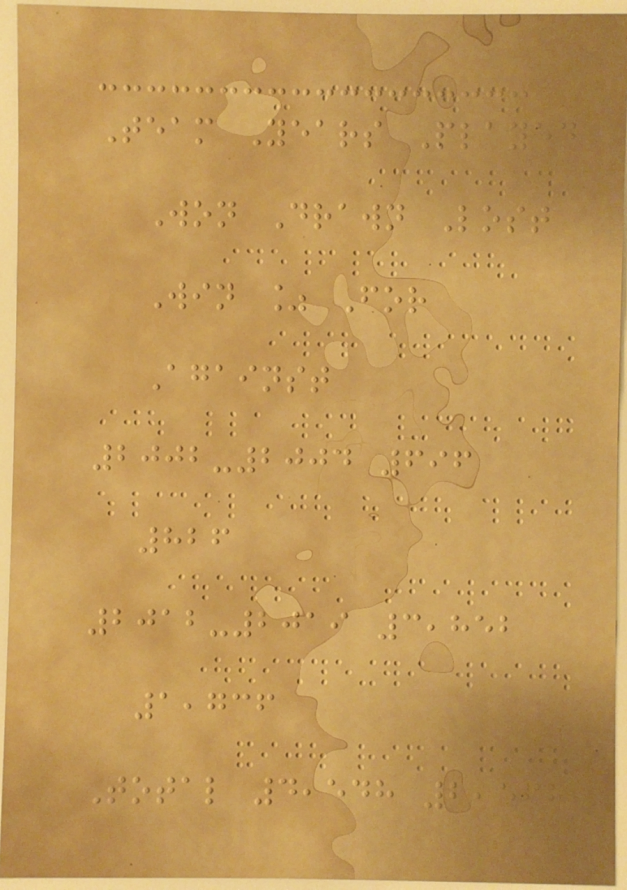Team Years Played
Won Drawn Lost
Win % For
Against
2002-2004 696
826
2012-2019 3,852
1,736
Total 4,548 2,562
